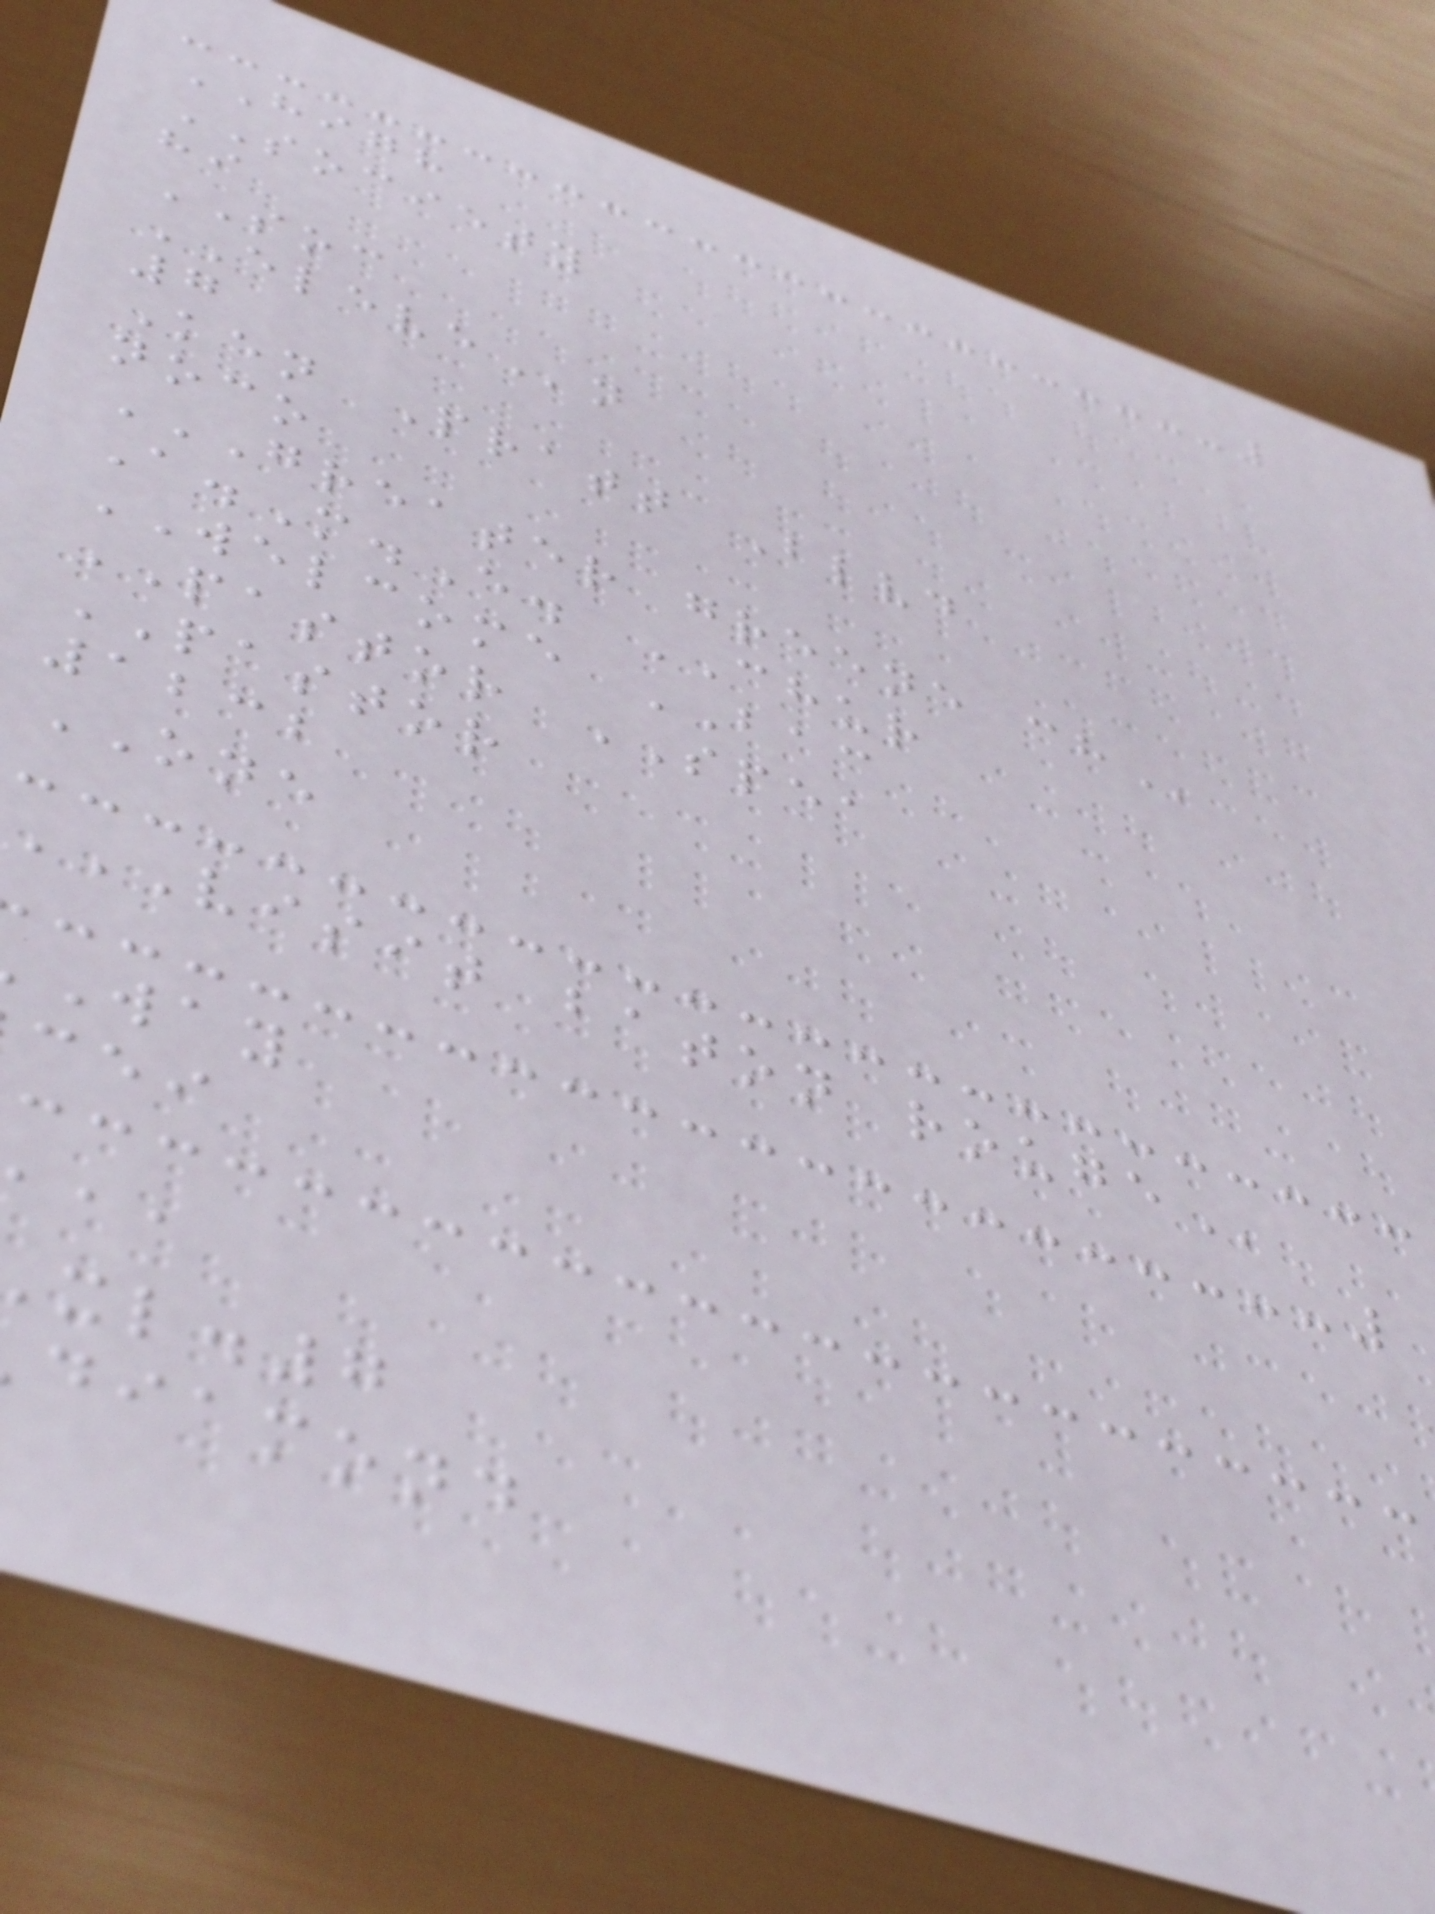HIGH
SOCIETY
hi
SOC
ELEVEn
7
Ken Pratt Blvd
noco
GREATER GREENE CH
A.M.E. CHUR
WELCOME BAC
PASTOR SPEA
PASTOR
1232
ONE
VISIT BATON ROUGE
xl.7
diamond
